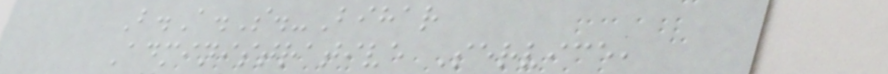B.A.S.-Bihar
Administrative Service,
